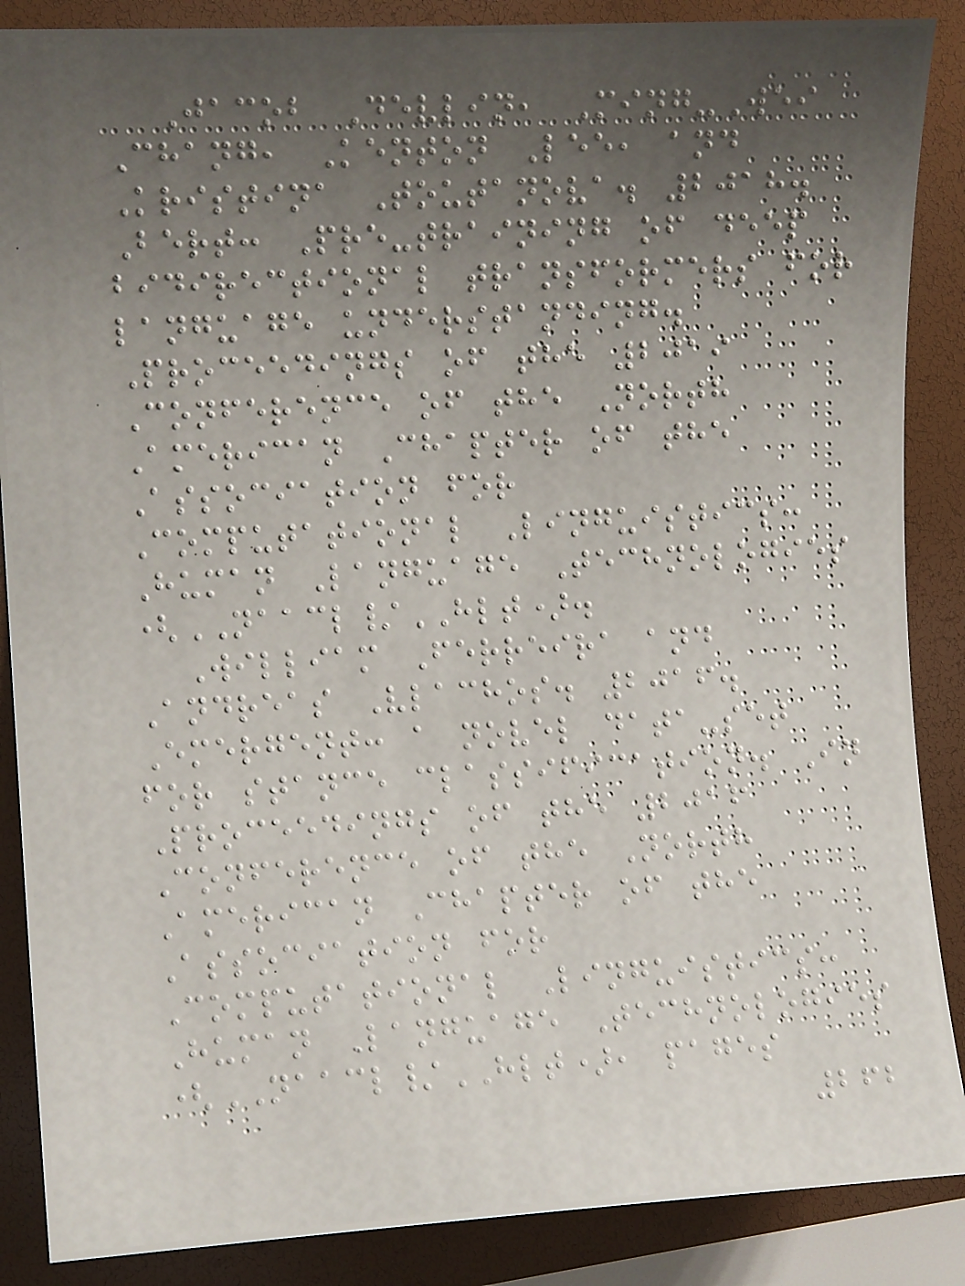Jacob Devlin, Ming-Wei
Chang, Kenton Lee, and
Kristina Toutanova. 2018.
Bert: Pre-training of deep
bidirectional transformers for
language understanding.
Proceedings of the 2019
Conference of the North
American Chapter of the
Association for
Computational Linguistics:
Human Language Technologies
(NAACL/HLT).
William Ferreira and
Andreas Vlachos. 2016.
Emergent: a novel data-set
for stance classification. In
Proceedings of the 2016
Conference of the North
American Chapter of the
Association for
Computational Linguistics:
Human Language Technologies
(NAACL/HLT), pages
262
